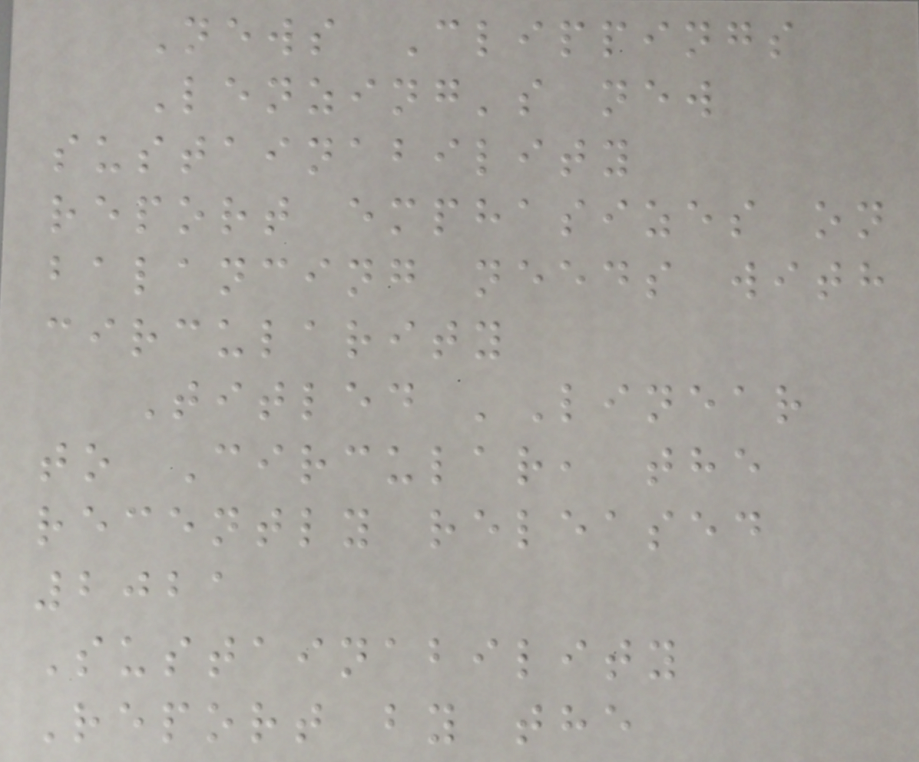News Clippings
Lenzing's new
sustainability
report emphasizes on
balancing needs with
circularity
Titled 'Linear
to Circular, the
recently released
2021
Sustainability
Report by the
